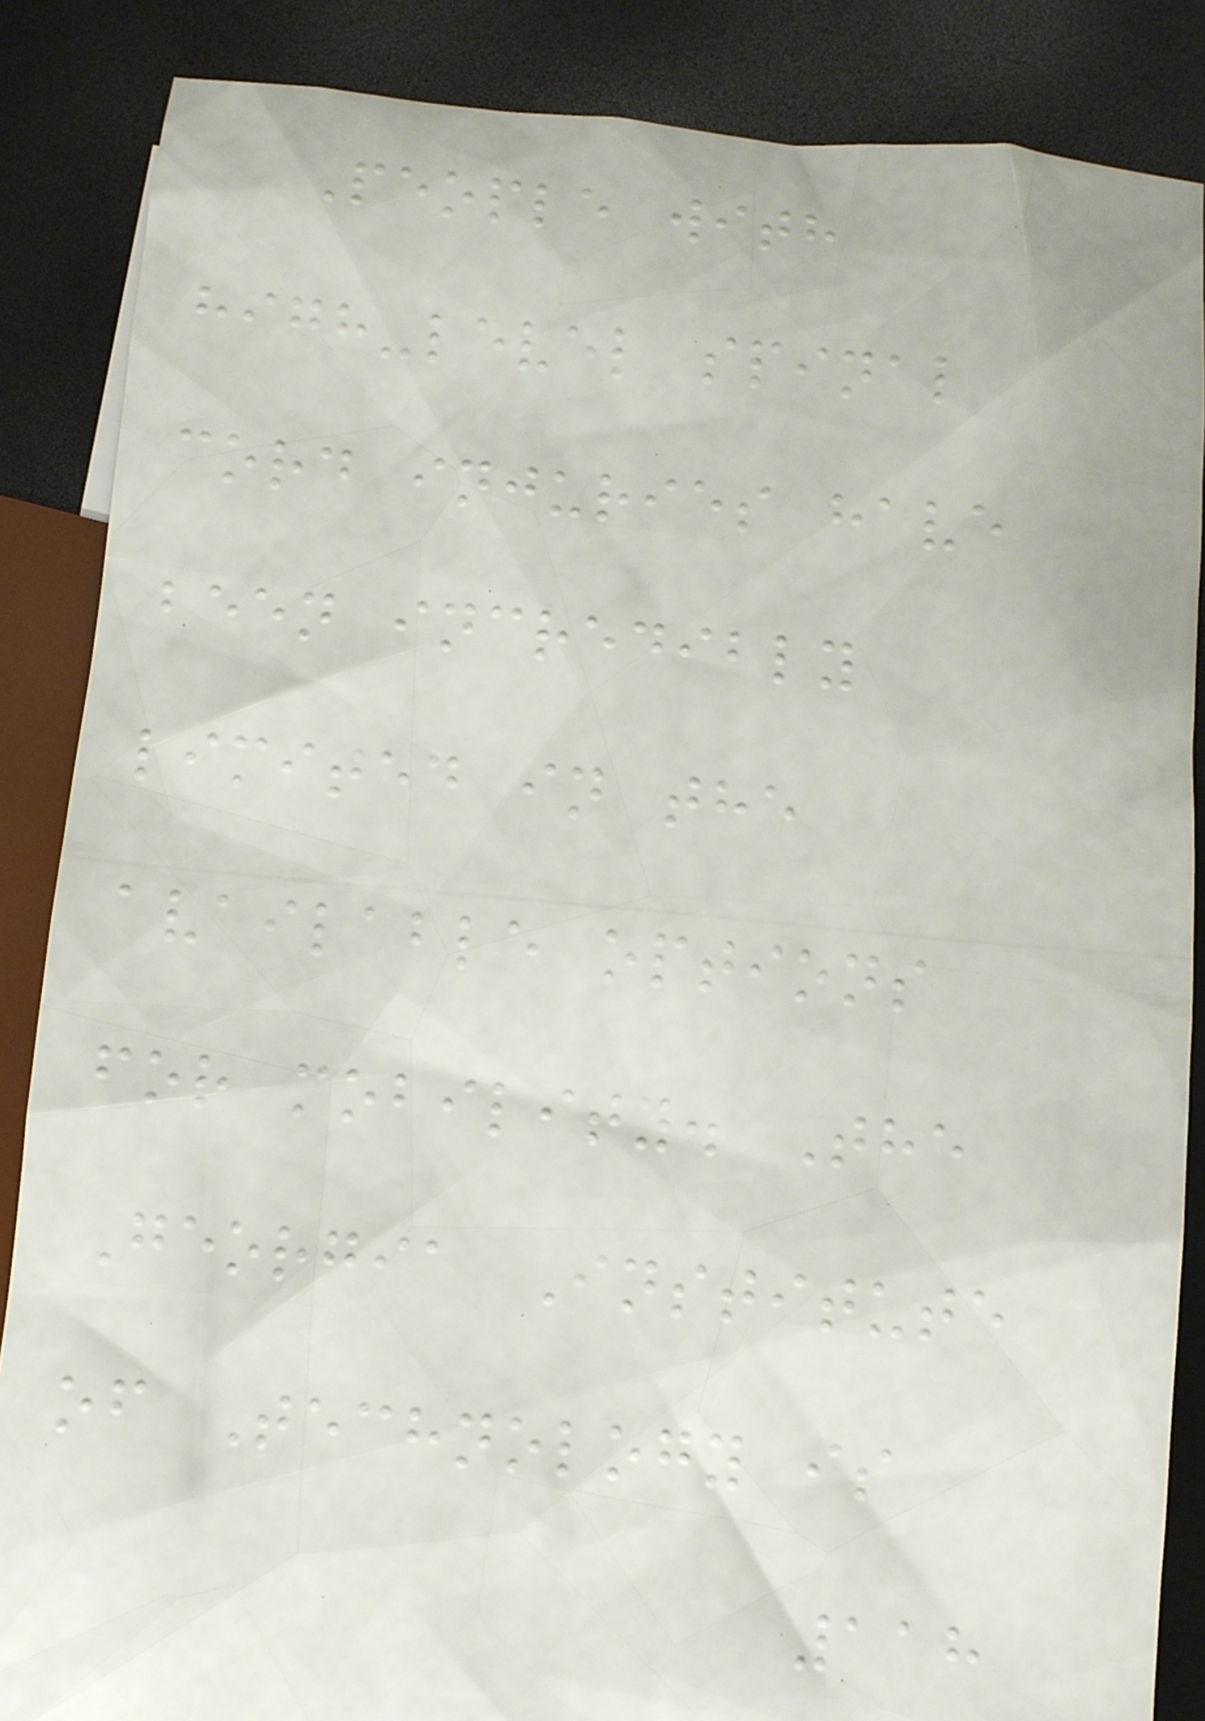People with
high-level spinal
cord injuries have
been incredibly
limited in the
available options
for mobility. The
Georgia Institute
of Technology is
118
